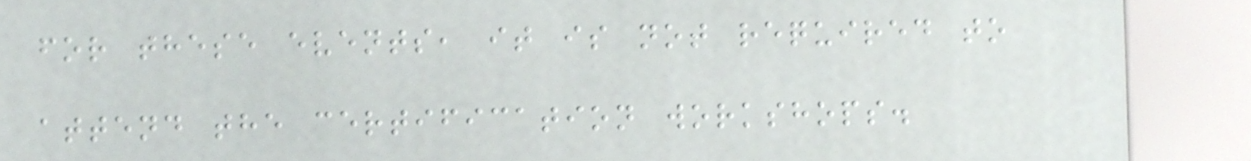for these events, it is not required to
attend the certification workshops.
